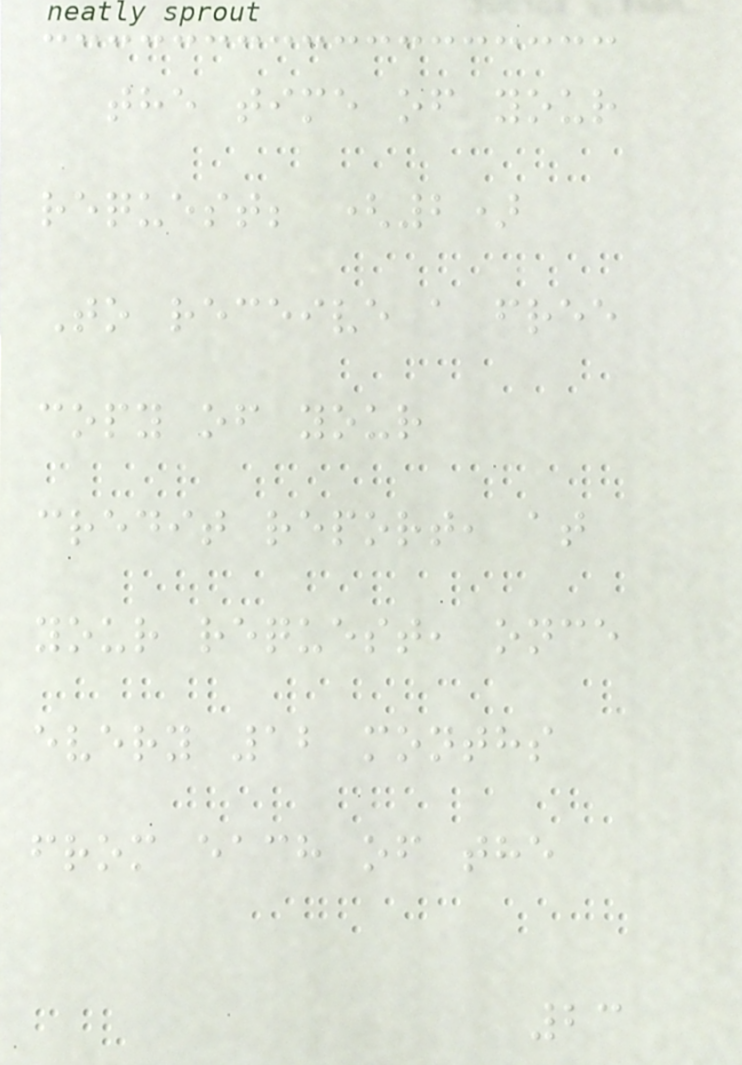the time of your
request; (2)
To receive a free
copy of your
credit report, at
your request, once
every 12 months
from each of the
23
